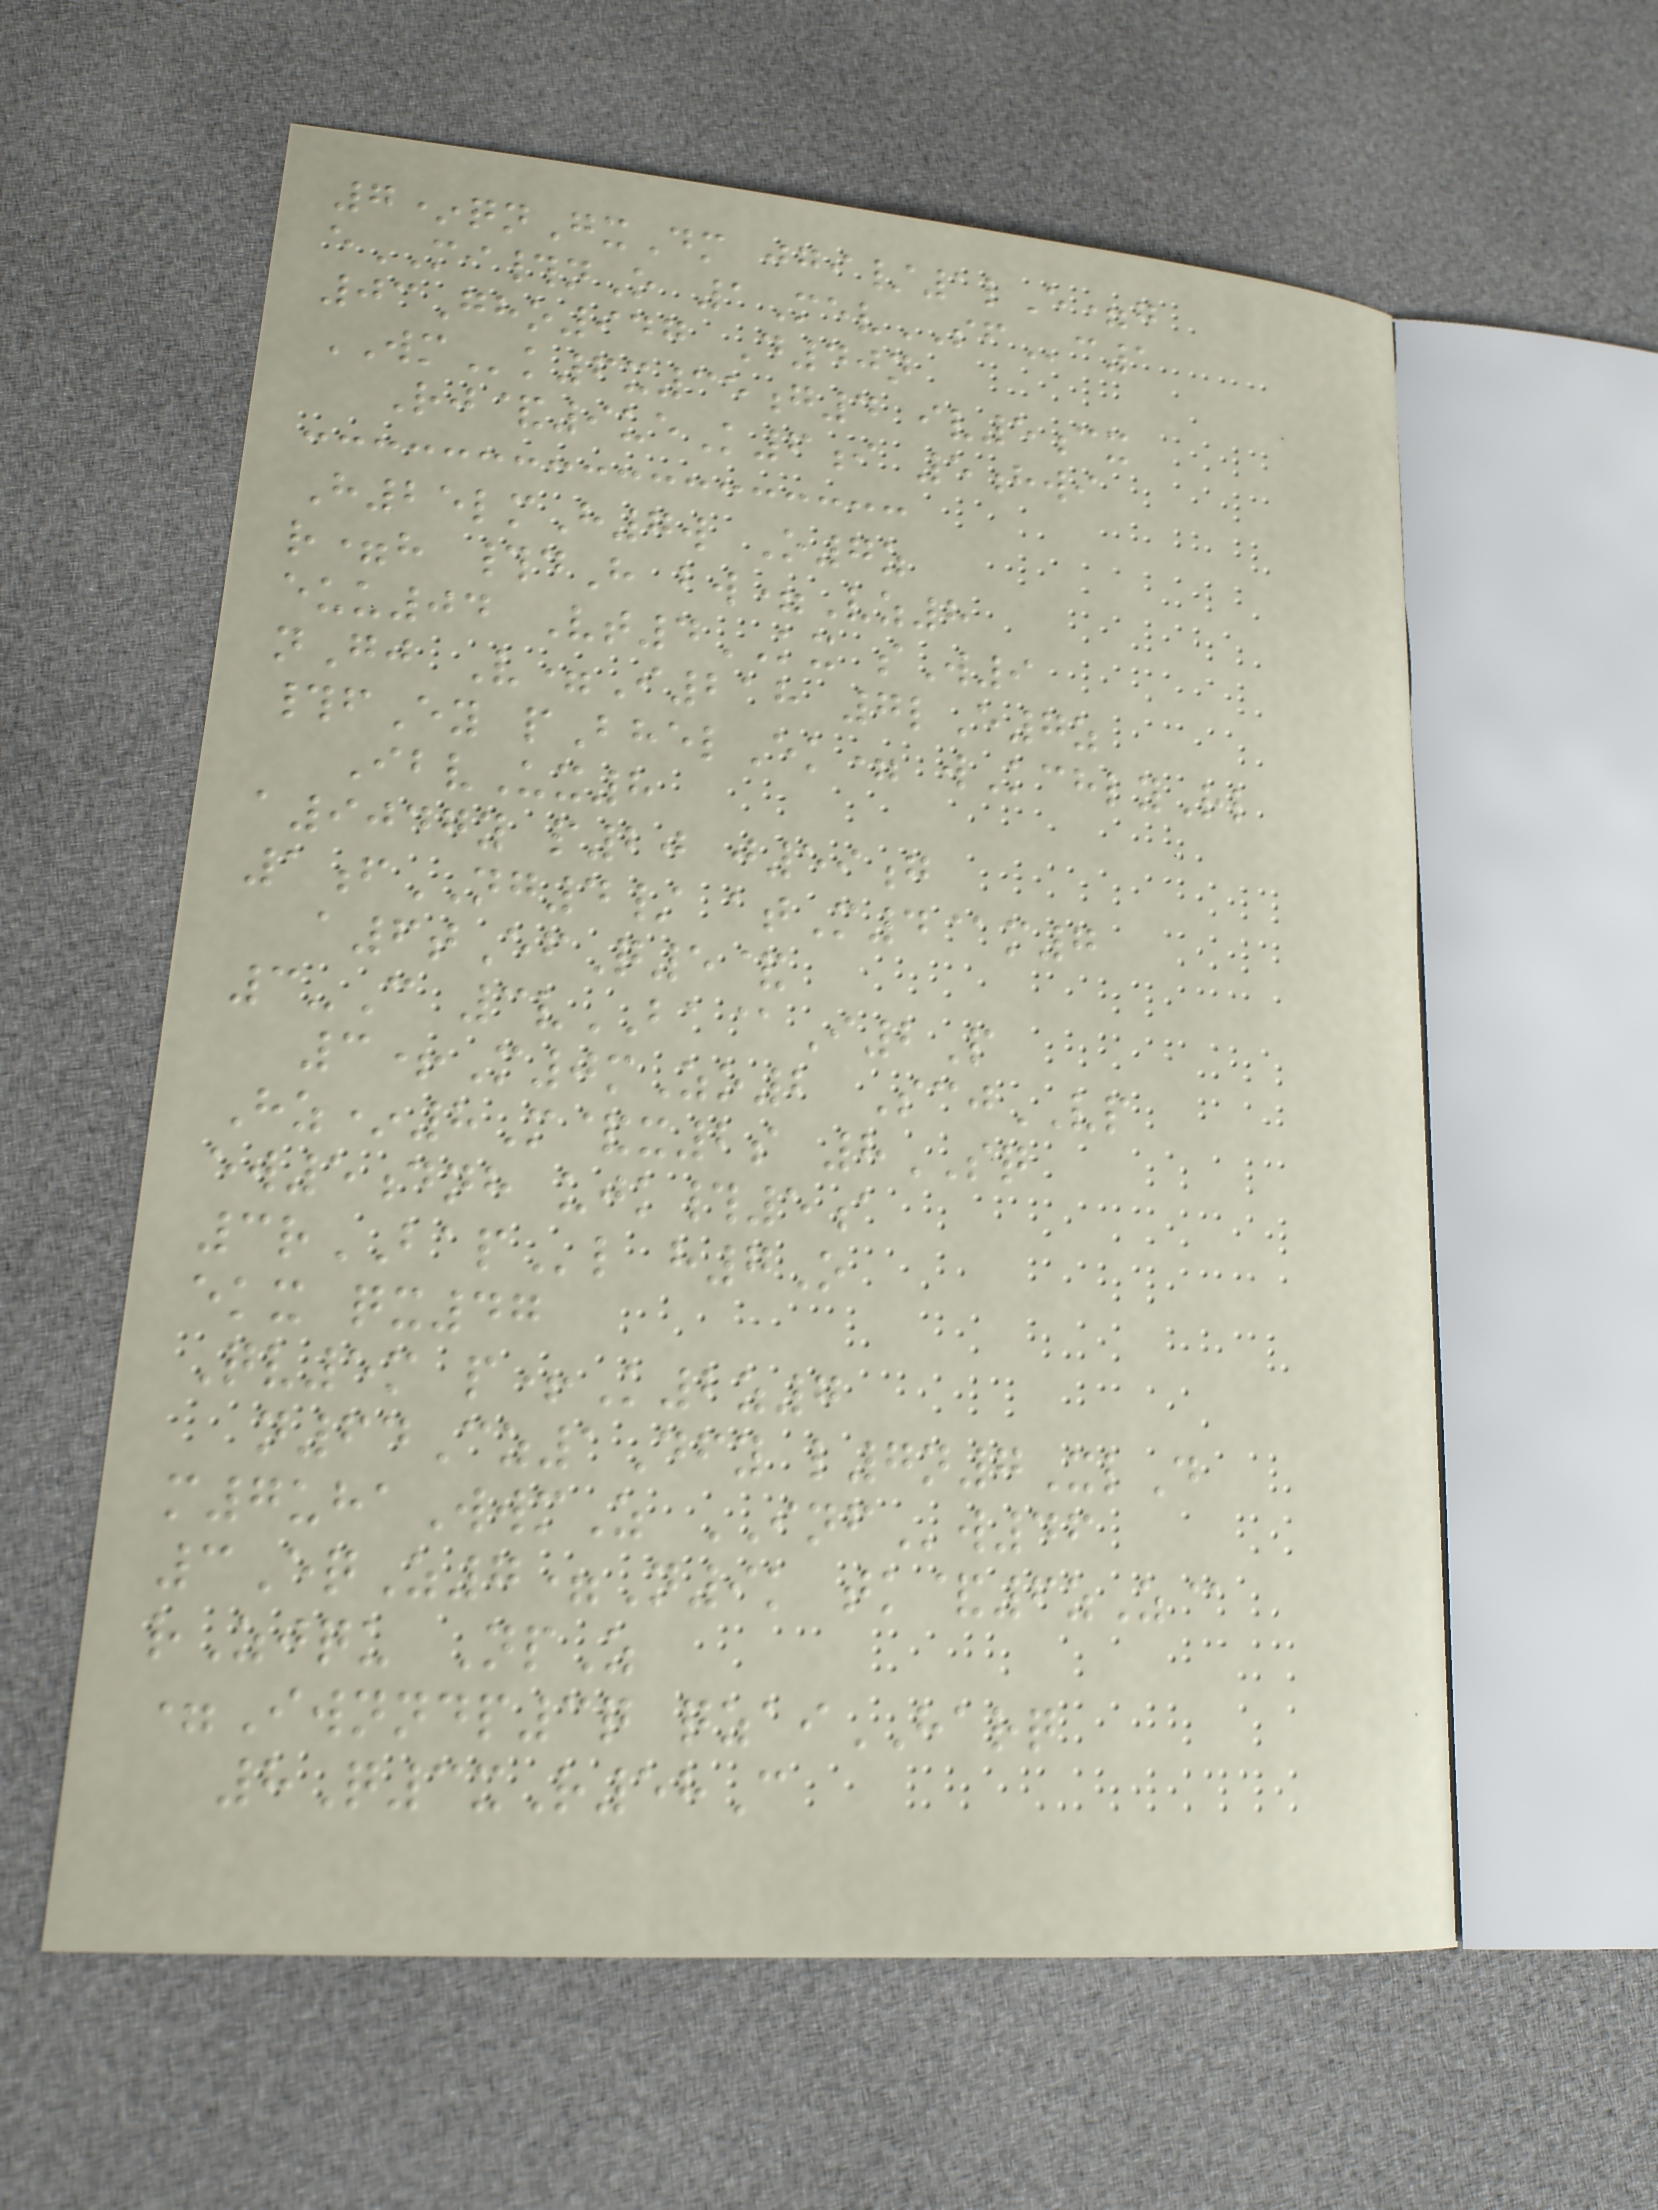7*qnGxDm jgi/1lE=g
eMI#nO 1MevSFc1
03Gho947 D40n
WMk6x35g4 iv5cx
Rj&9ueK6i 5hwi
H25lmH7w O7z
r=h #dH bw=Vz8
euu04 Vt4KX sW9
nGj V=I218 7lE7z
#fEy pBhelEk= wKchlyRl
IbvUx8
a9047y p20 j59g
1fNG4/ atM4@m7
a6tEfQ5&
3-C 3vBA@I2P
3+M0mZo2 ScjVP
Hz*8M&x2s 8SQ
ew5dnh ujk#5a
3rBAPl h7O
ekx qx47
Qv5m p+K2z7
n64Cz1Dfy l7n7XlD
m7uhaWwmZ INFw46
3EqZ7=N9k tk&6zZ@
rZjqu NpZ
=Iwnndp3q qzaiHARQ
8Q3xR58C
